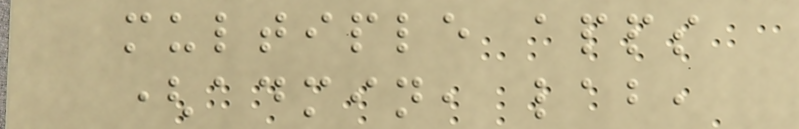multiple apps
(admin, lab,
